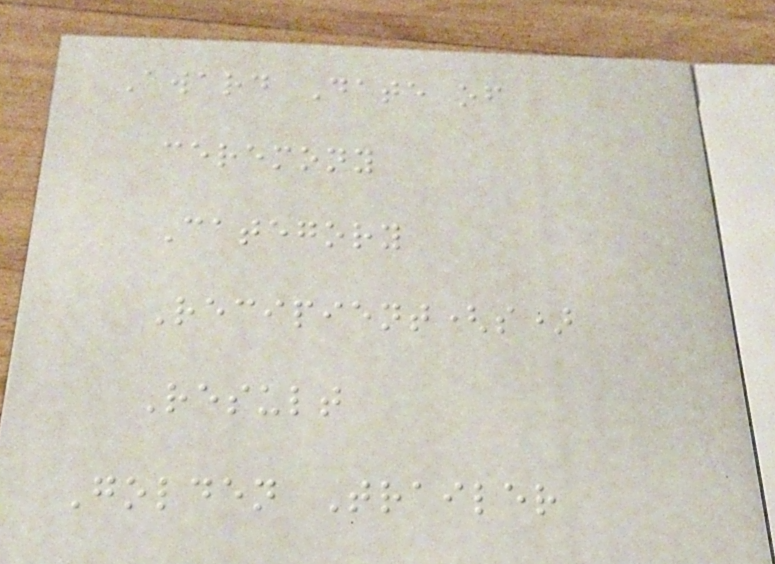Award Date of
ceremony
Category
Recipient(s)
Result
Golden Trailer
